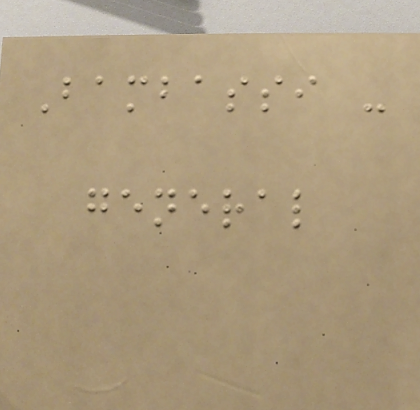Bambassi -
general
